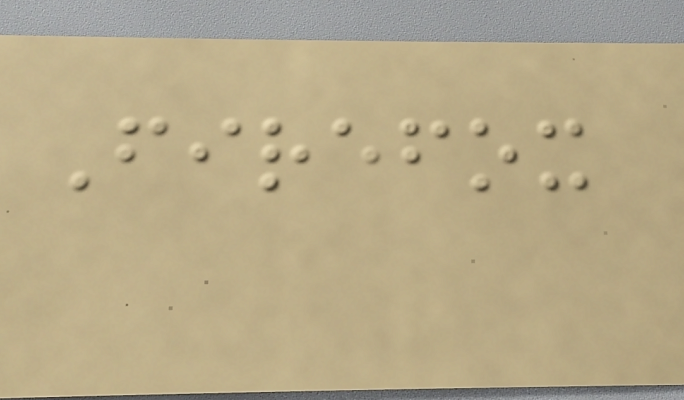Firefox
